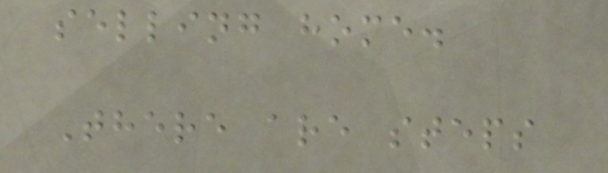selling home.
There are steps
